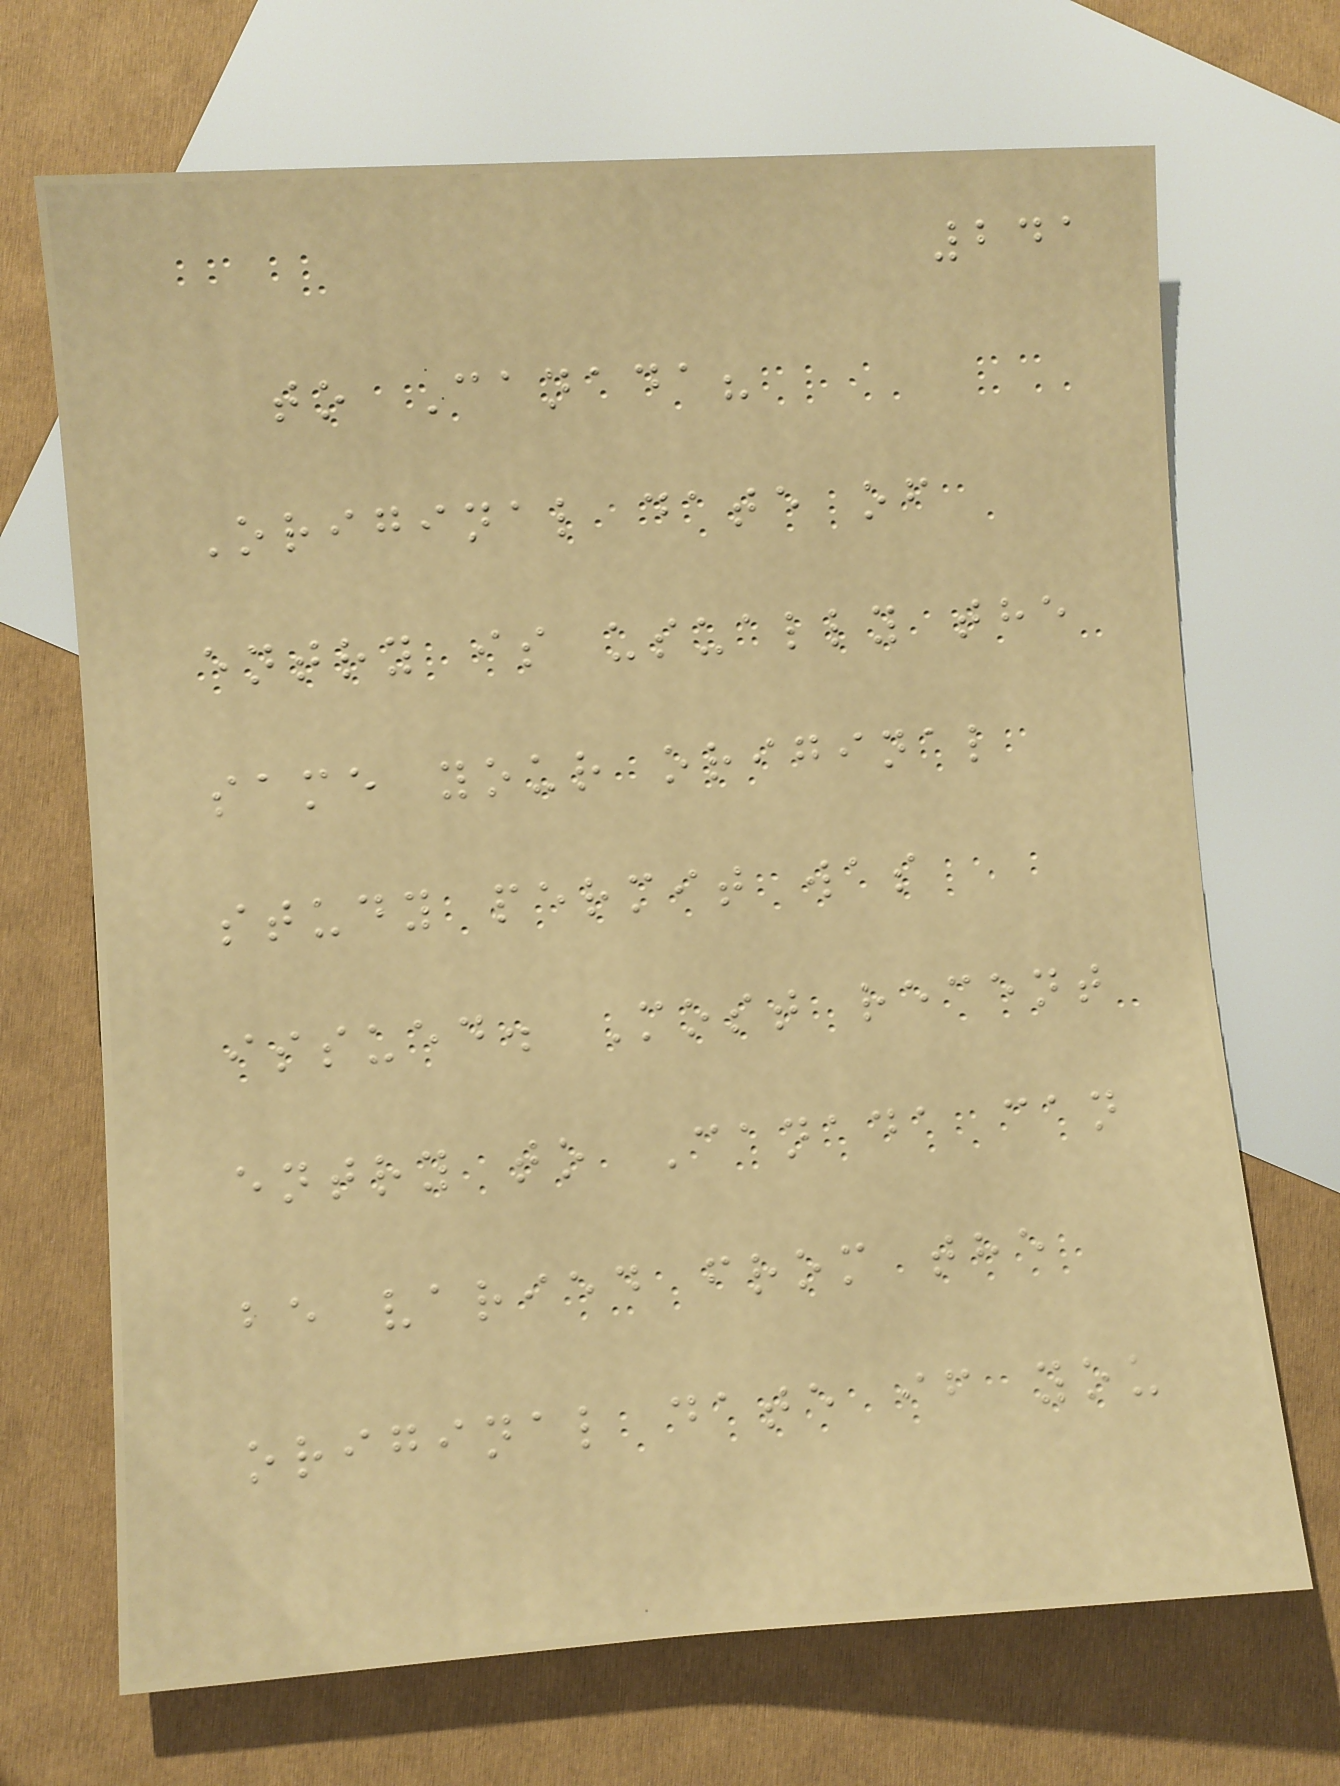241
to Canada?
Original date of
entry is usually the
same your original
study permit was
issued. Most recent
entry to Canada can
be varied from the
original date if you
